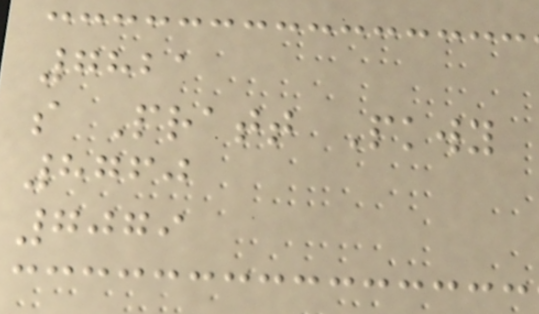7821
s Pratt Pkwy
8760
7079
